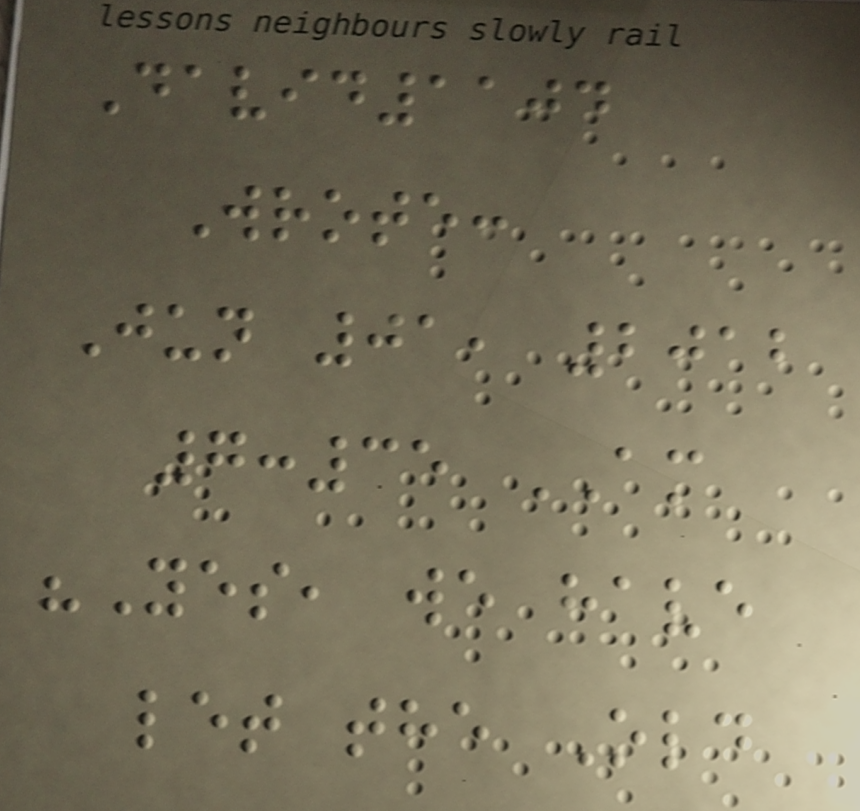David1104
Wrote:
Jun 01, 2012
7:35 AM
"Yes, we have
let the Old
